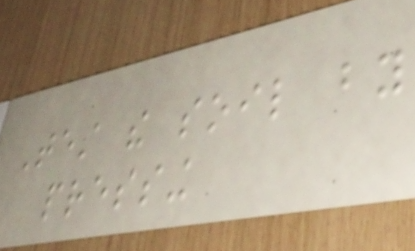Test the soil by
pressing
